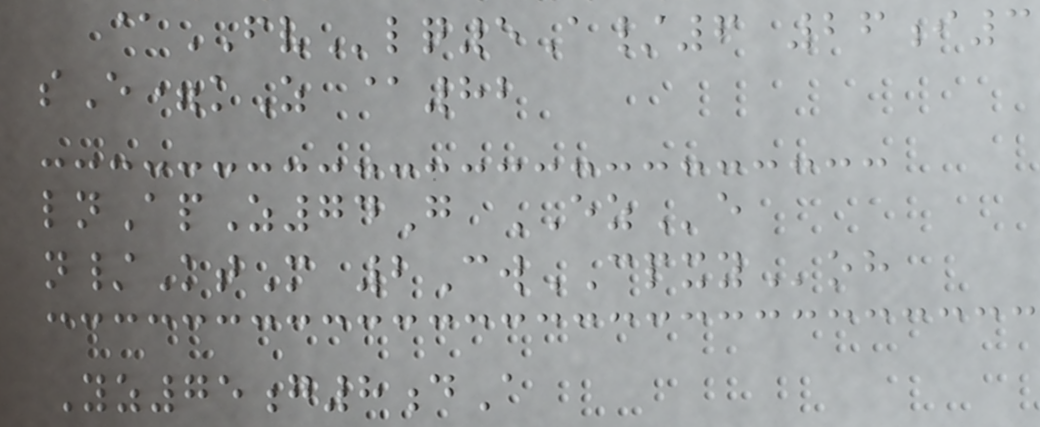@FVlq5A/6 26i3
sE=kZ @82
lnApZ74G EZe
n/KtM 2CwCPXYoh
Yz75g8dA
